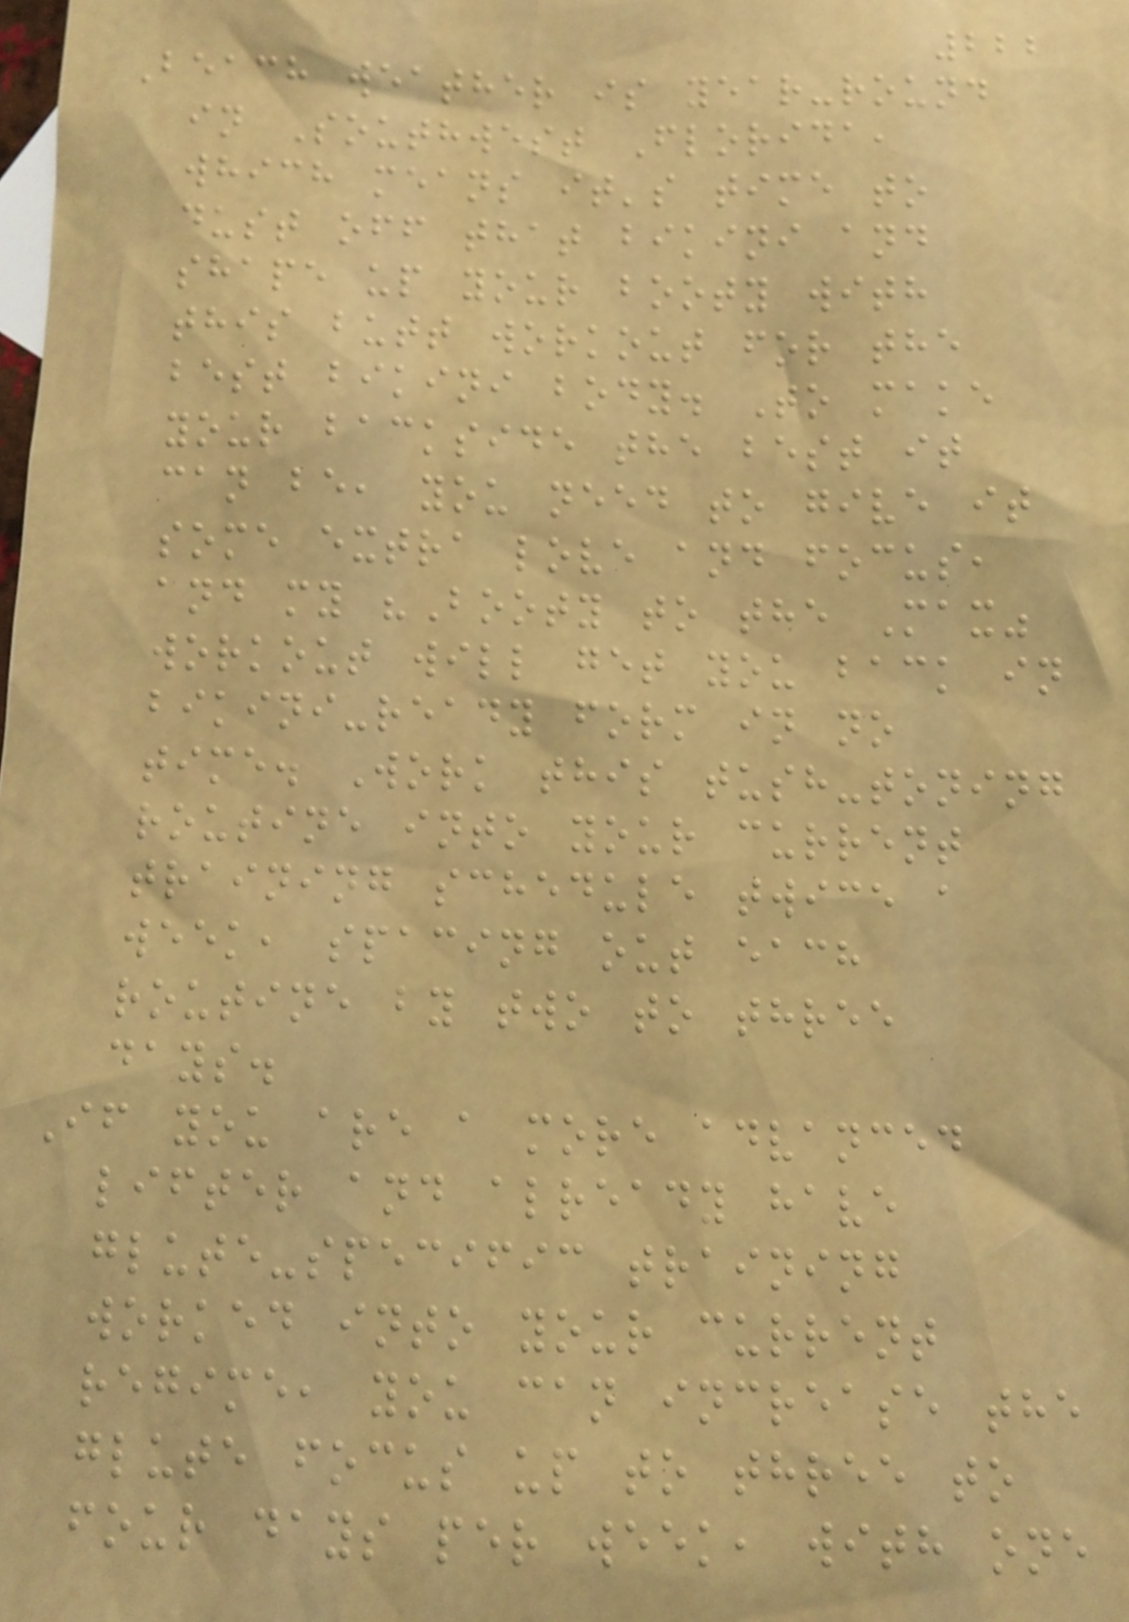222
Beach weather is year-round
in Southwest Florida,
which means it's time to
dust off that bikini and
shape up your booty with
this butt workout for the
best bikini body. To make
your backside the best it
can be, you need to give it
some extra love and focus,
and my "Booty to the Max"
workout will get you back in
bikini-ready form in no
time. Work this tush-toning
routine into your current
training schedule twice a
week, spacing out each
routine by two to three
days.
If you are a more advanced
lifter and already have
glute-specific training
worked into your current
regime, you can increase the
glute focus up to three to
four days per week, with one
